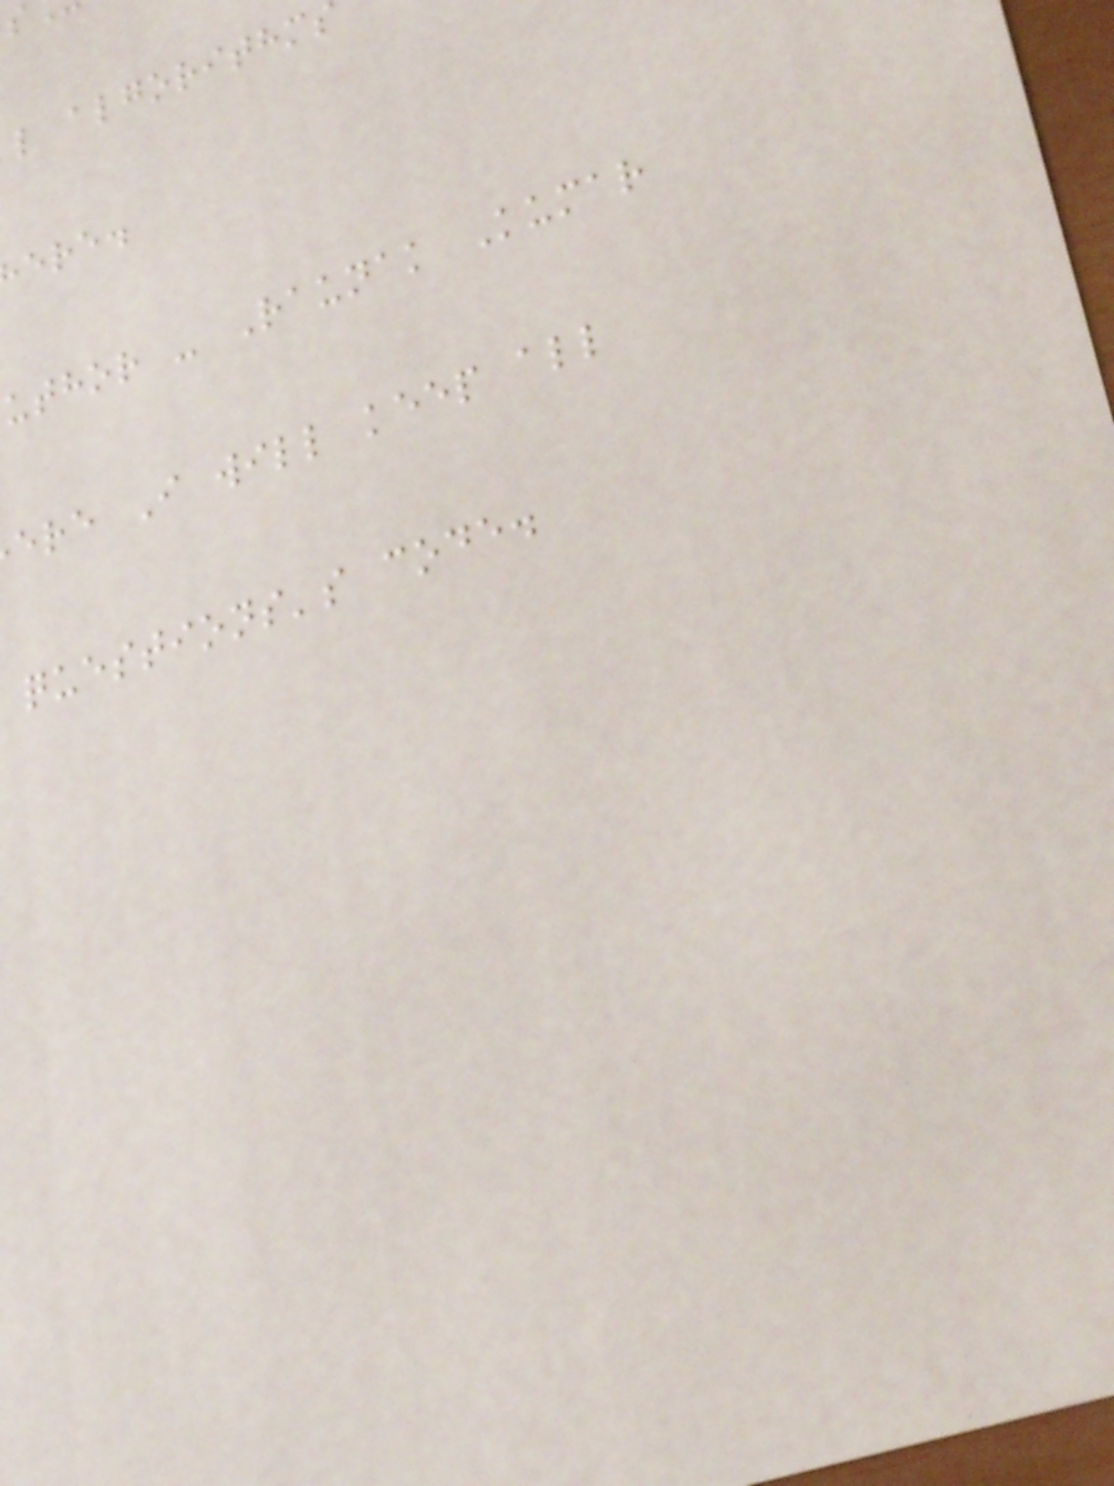l algorithms
ere.
uthor - Raunak Kumar
ere I will keep all
questions's code.
